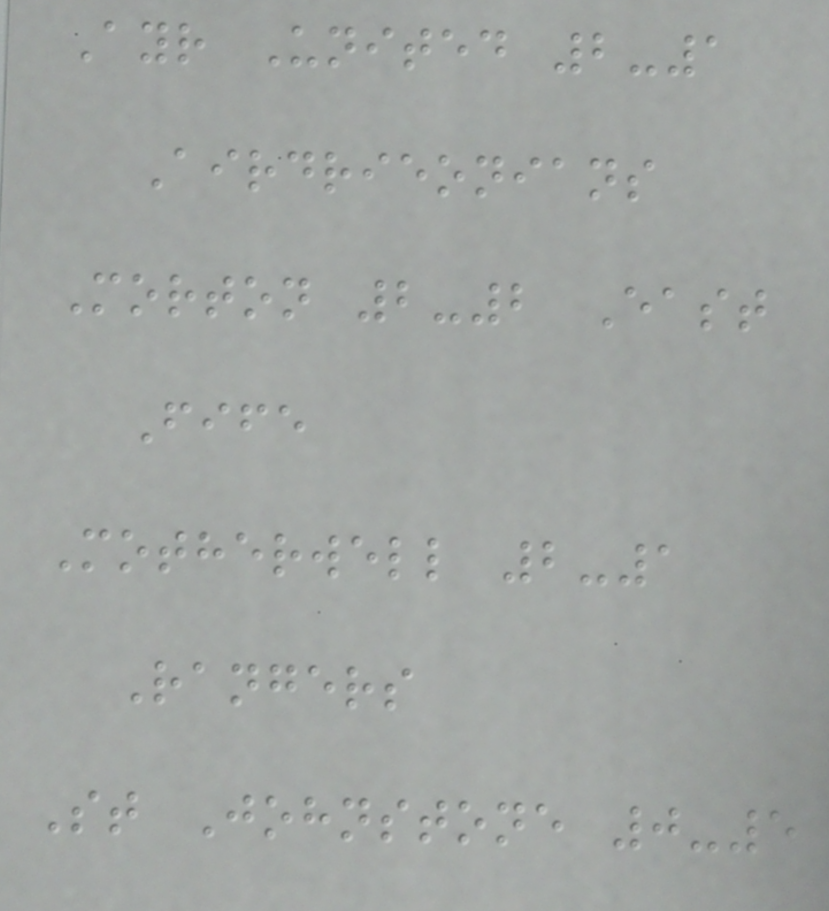Ayr United 2-1
Airdrieonians
Morton 2-2 East
Fife
Motherwell 2-1
Rangers
St Johnstone 0-5
